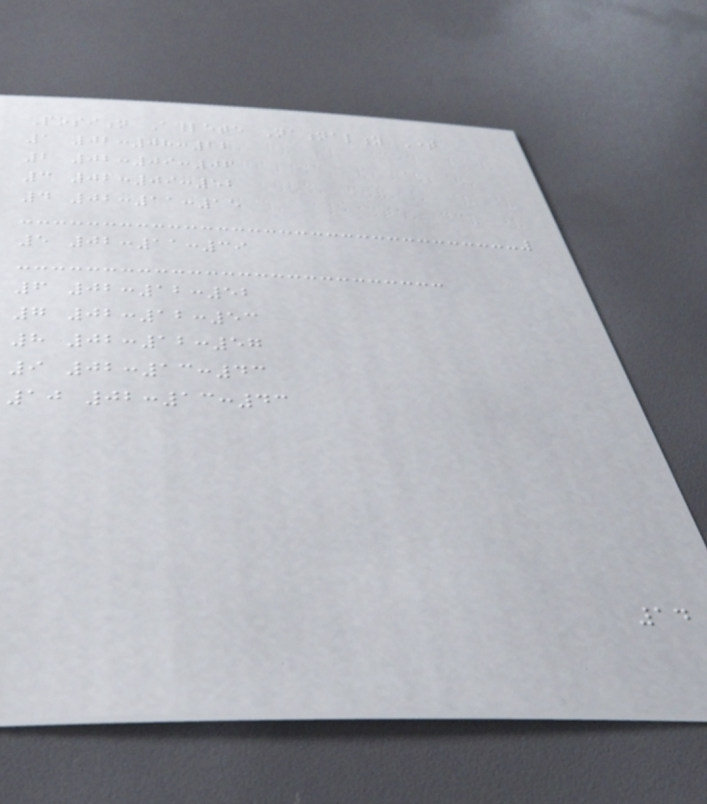Position Athlete Nationality Time
1 02:08:22
2 02:09:06
3 02:09:52
4 02:11:15
5 02:11:39
6 02:12:52
7 02:12:53
8 02:12:57
9 02:13:43
10 02:13:43
14
